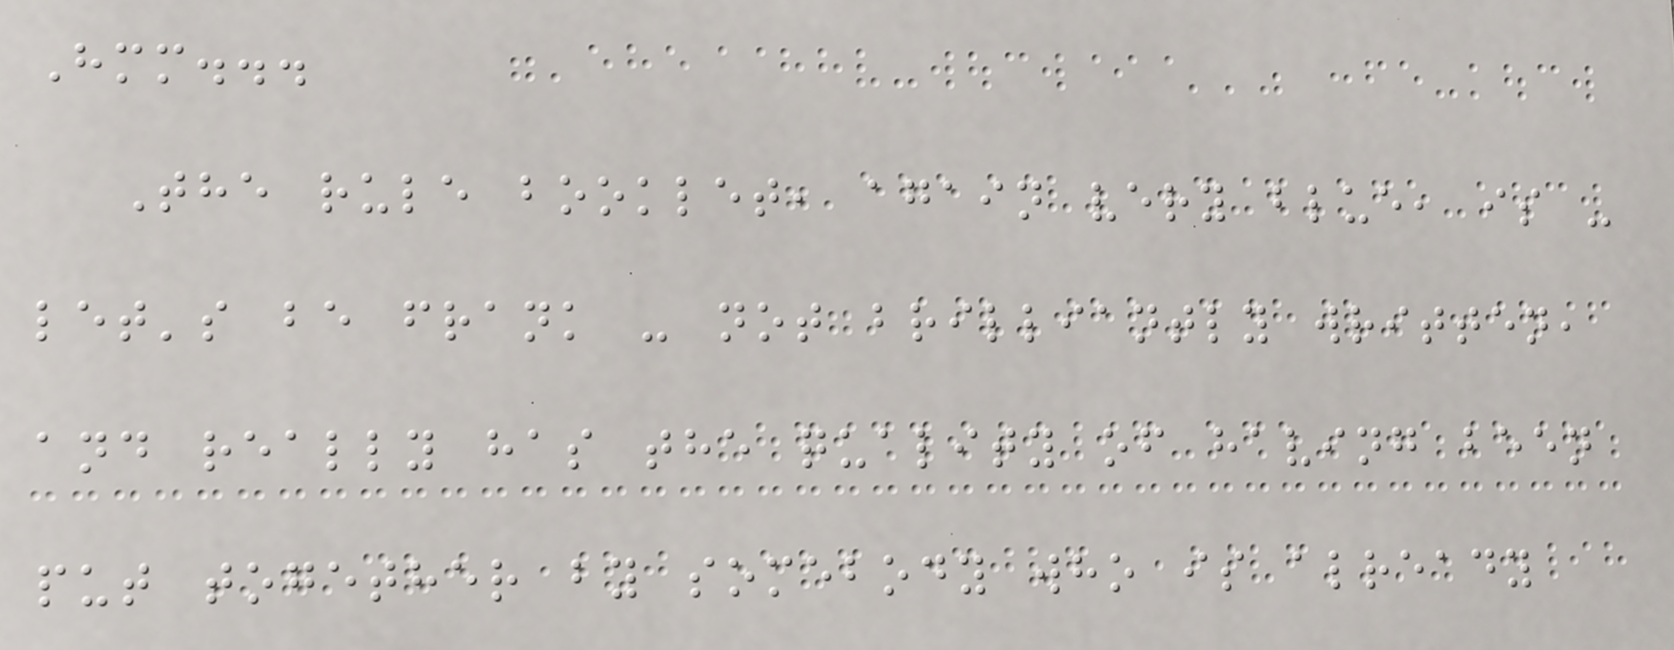Hmm...
The rule booklet, again very blue, is -
let's be frank - not brilliantly written,
and really has the quality of having been
put together by somebody who is already
